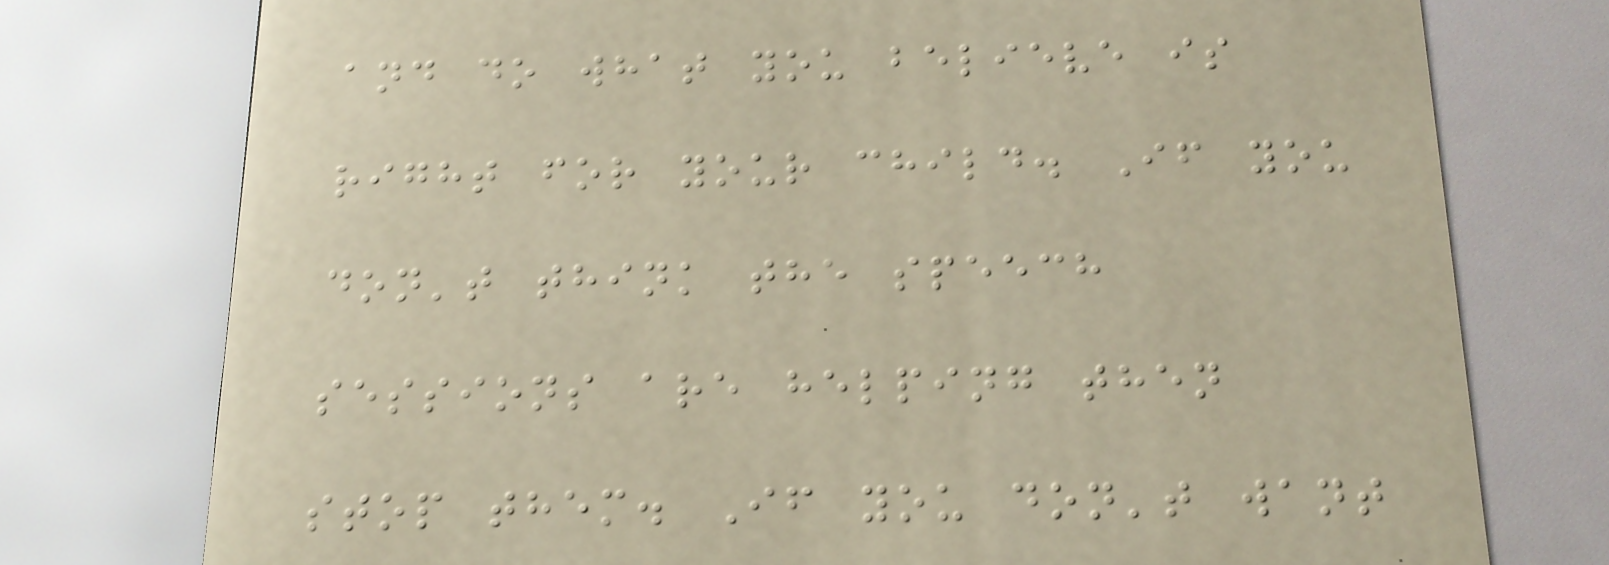and do what you believe is
right for your child. If you
don't think the speech
sessions are helping then
stop them. If you don't want
